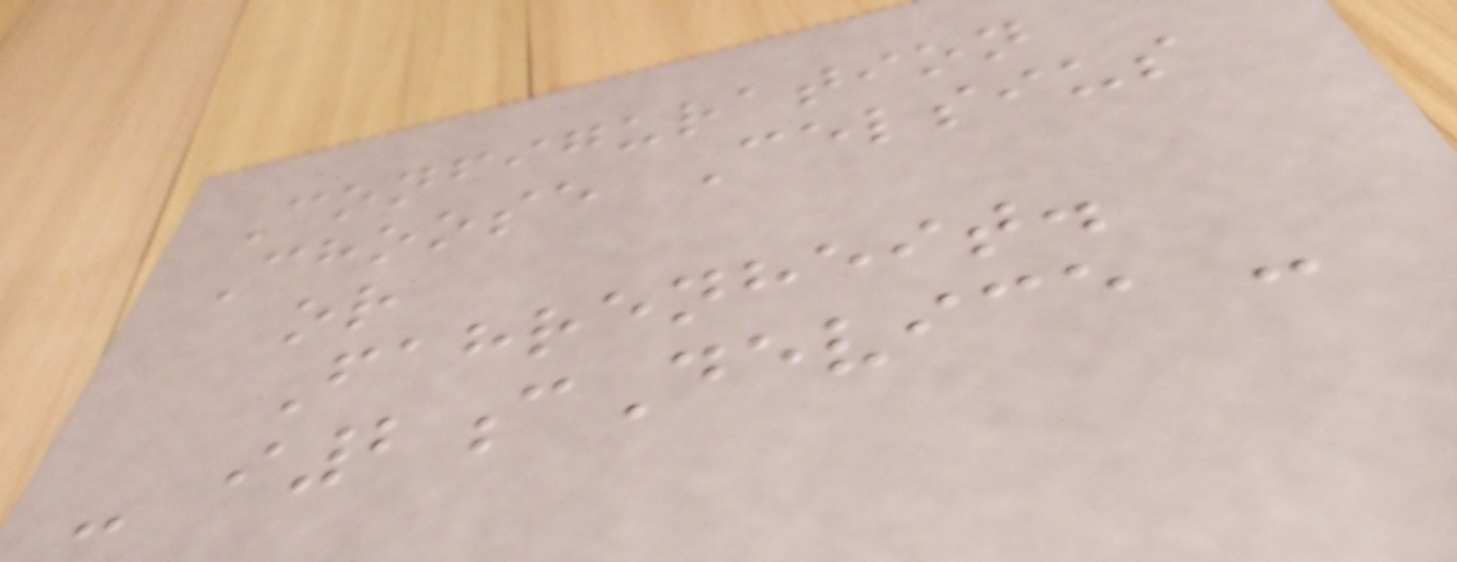Configuration
Choose Celsius
or
Fahrenheit.
- i2cDevice -
